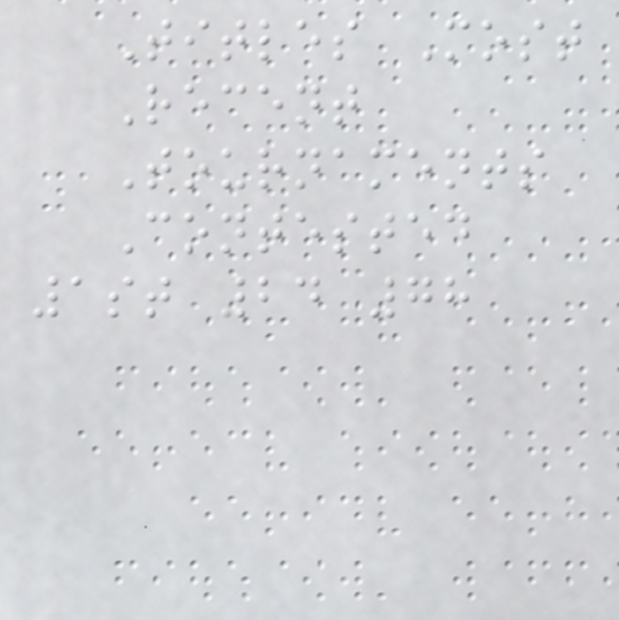Titles Most
Recent
Tournaments
Contested
1st 24 78
